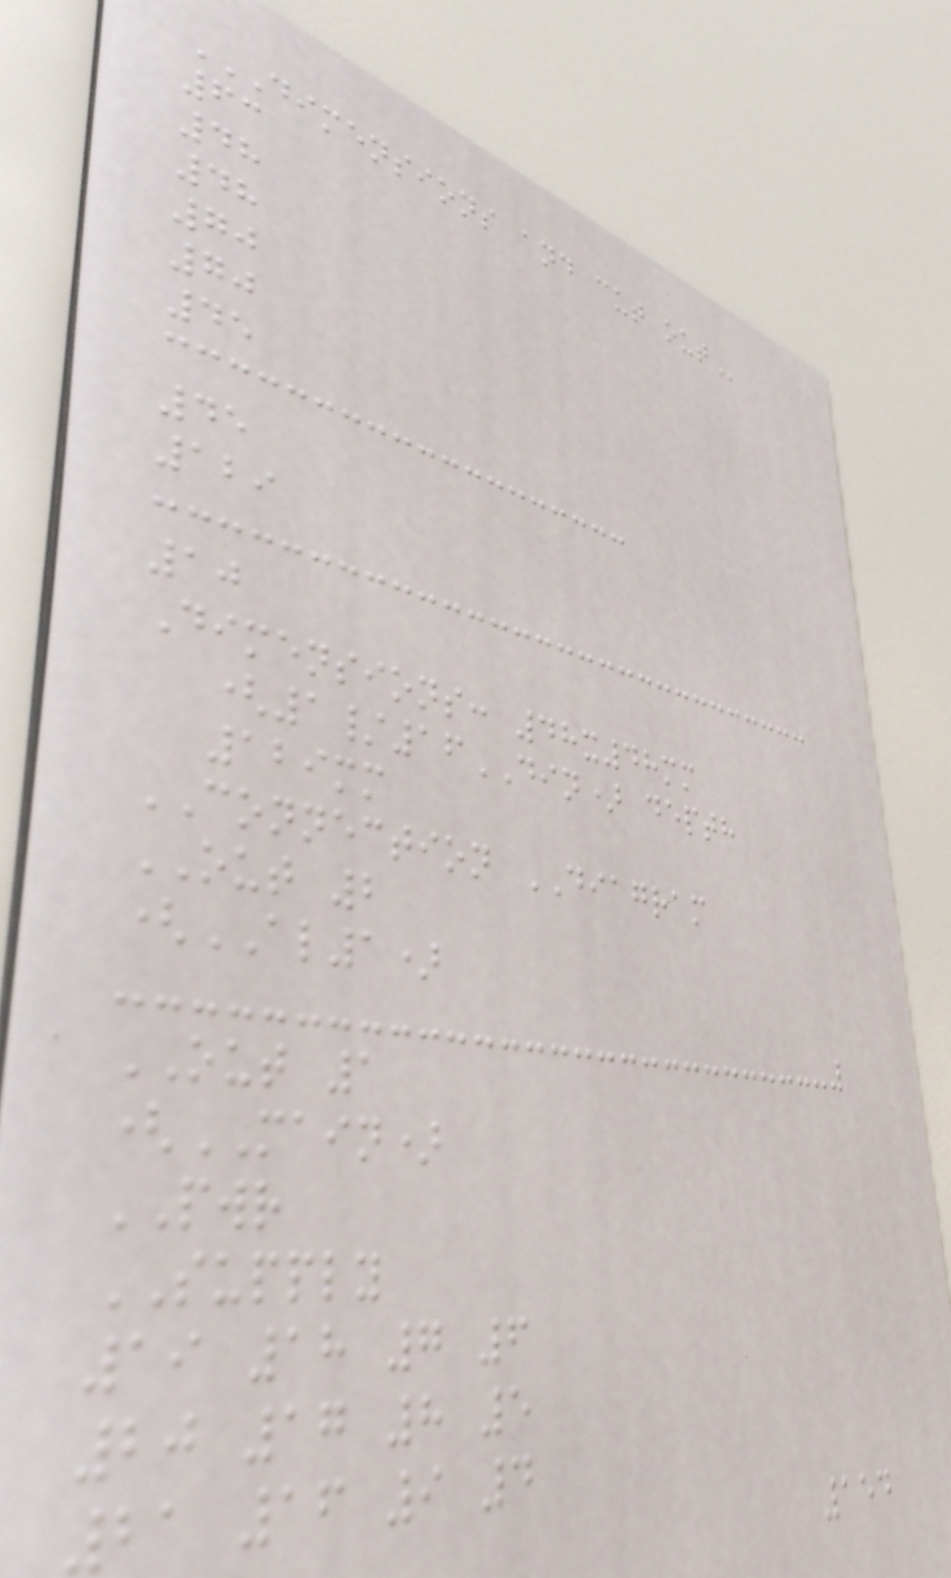DIMENSIONS AND CUT OUT
63
48
48
70
70
45
45
129
10
Dimensions: 48x48mm
(1/16DIN) depth
129mm
CONNECTION DIAGRAM
OUT 2
(AL1)
OUT 1
(MAIN)
PWR
SUPPLY
19 18 7 6
20 17 8 5
21 16 9 4
154
